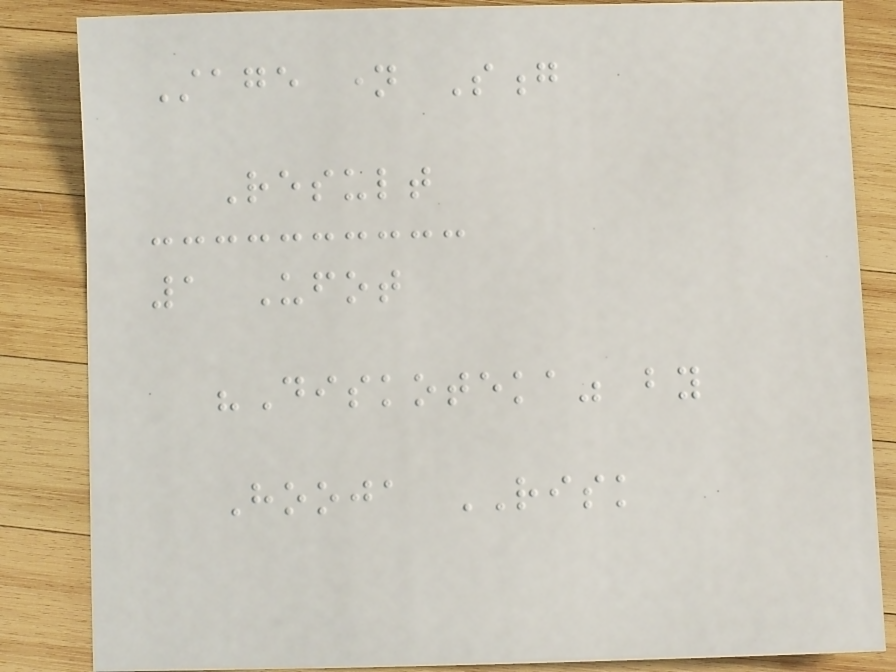Stage name Song
Result
1 Ufot
"Diskoteka" by
Hooja RISK
